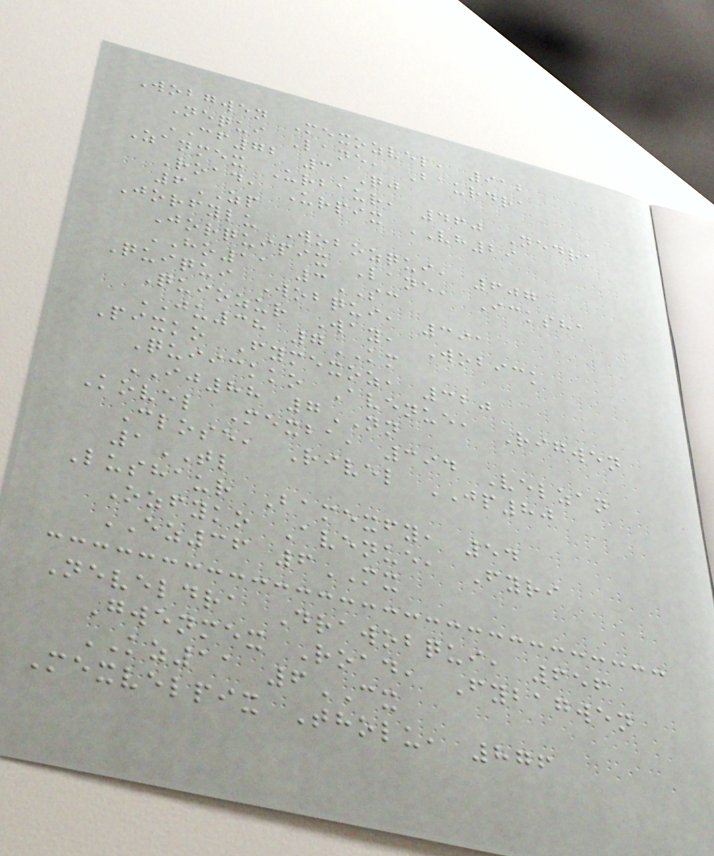Wobgwen Mexozvel, 912
Nequi Lane, Baurdra
CF72 3QJ
Zanmex Urbaur, 460 Nedra
Road, Urpix VH29
6ZP
Jorfylu Wobozqui, 607
Jorquipix Lane, Icksha
HO11 3SC
Quiqui Wobqui, 391
Quiozur Way, Wobick
JU38 7KM
Pixko Fymexoz, 320
Quiickko Avenue, Rigwen
IJ88 7NN
Kovel Mexba, 394 Velzan
Close, Rivel JP80
1TL
Lushaur Bamexfy, 54
Ozfyko Avenue, Fyri
EZ36 6MX
Neveldra Drawobqui, 656
Gwenmex Road, Fybagwen
KZ11 6CX
Mexvelpix Tholu, 876
